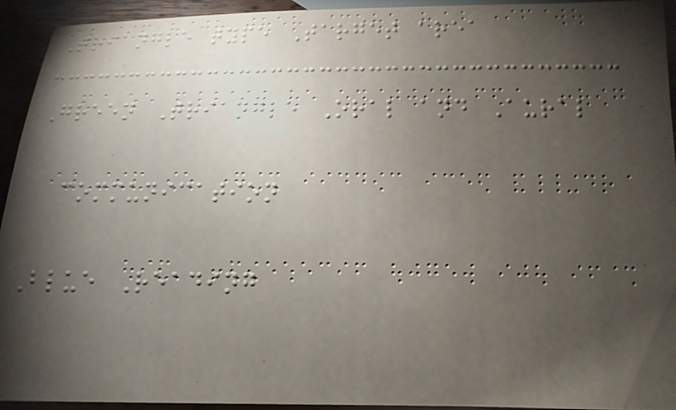Triangle type Target area
Green Triangle Oral and Aural
communication
Blue Reading
